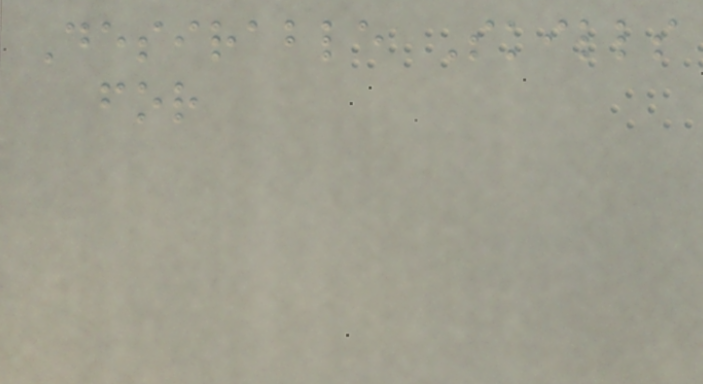Desirable Skills
for
